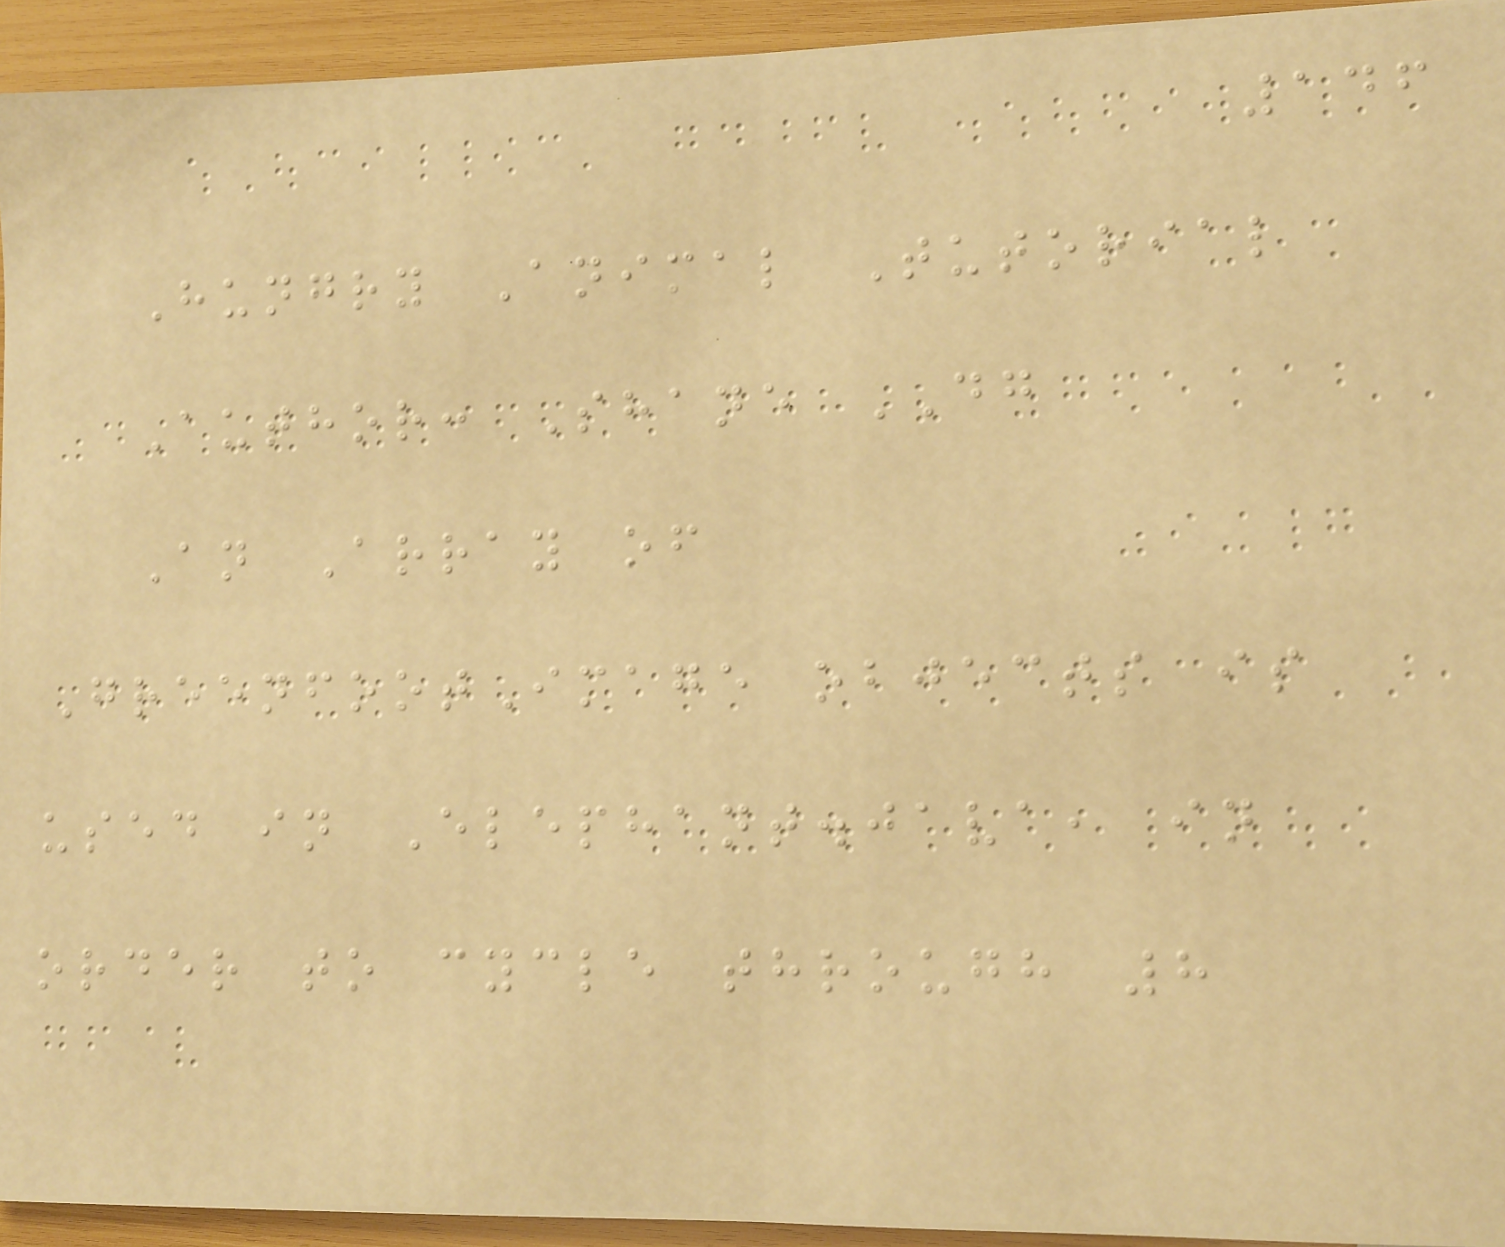146
Hungry Animal Tutorial
Author: Shane DG
An Array of
GreenfootImage objects is
used in Elephant.java, in
order to cycle through 8
